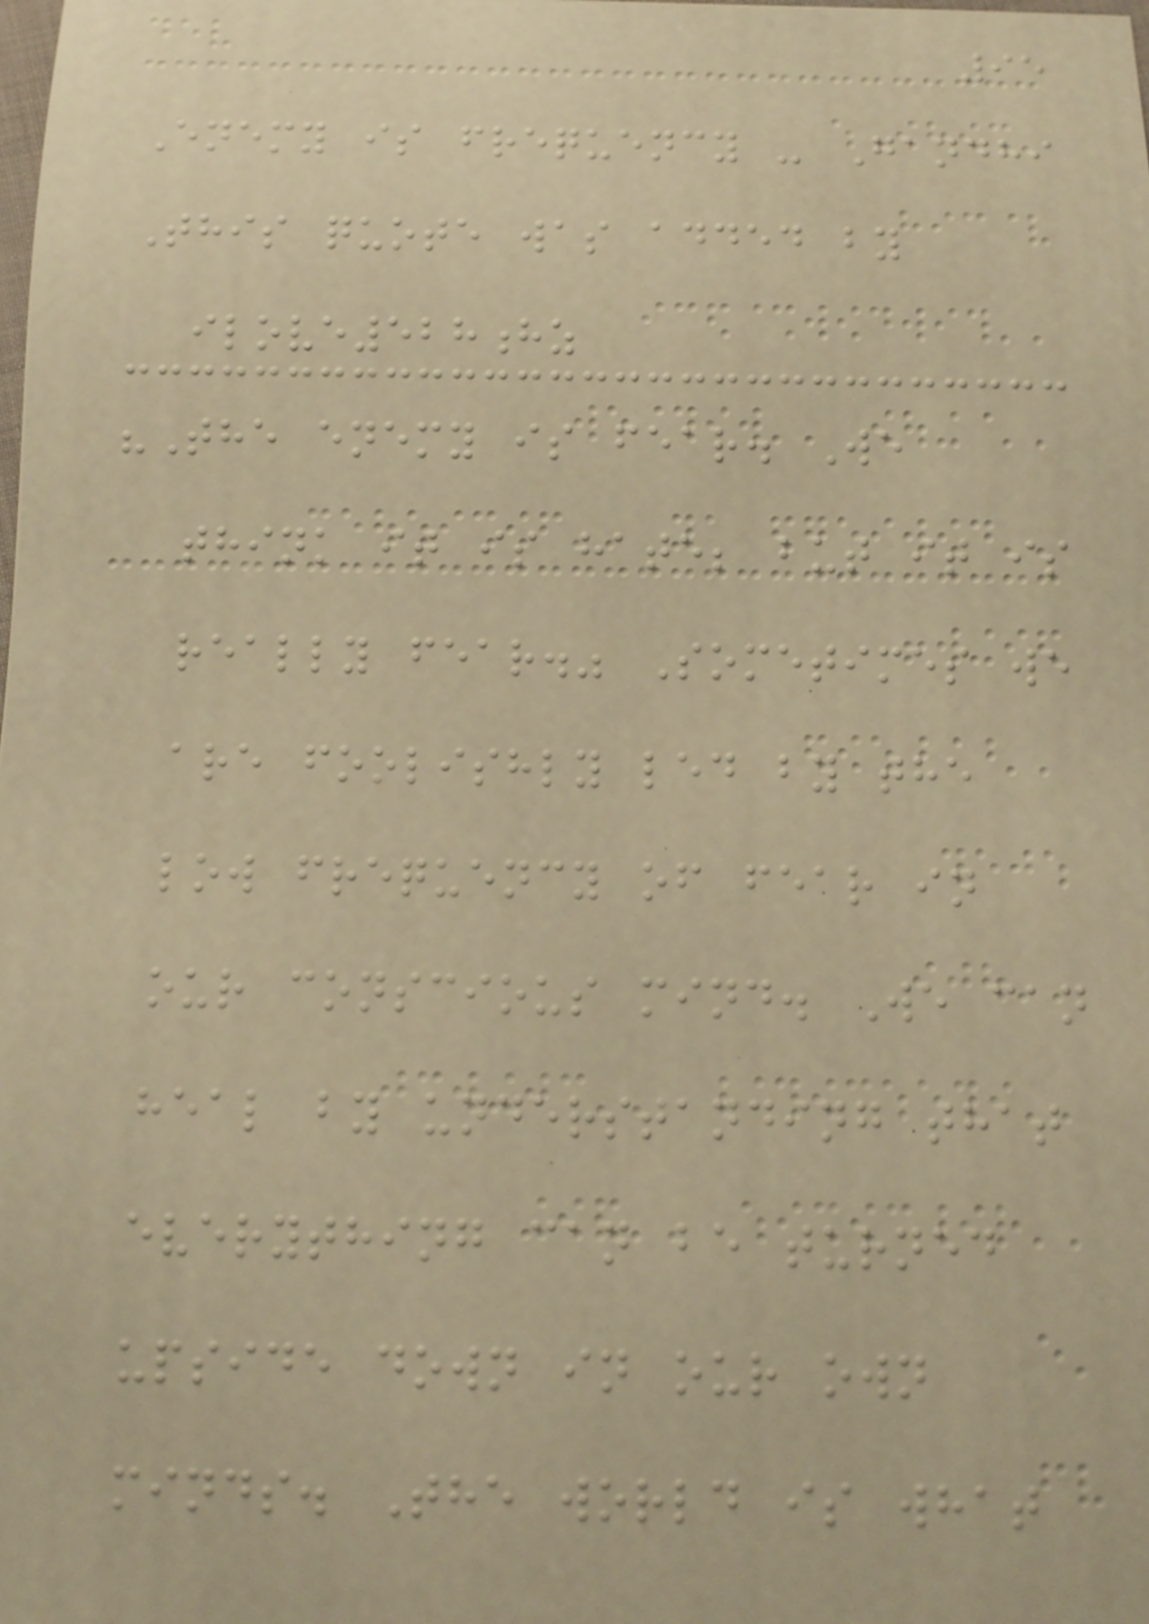95
Enemy is frequency - Gandhi
This quote was added by
ilove528hz
"The enemy is fear. We
think it is hate; but it is
really fear." Sometimes we
are foolishly led by the
low frequency of fear in
our conscious mind. We can
heal by understanding that
everything can be turned
upside down in our own
minds. The world is what
